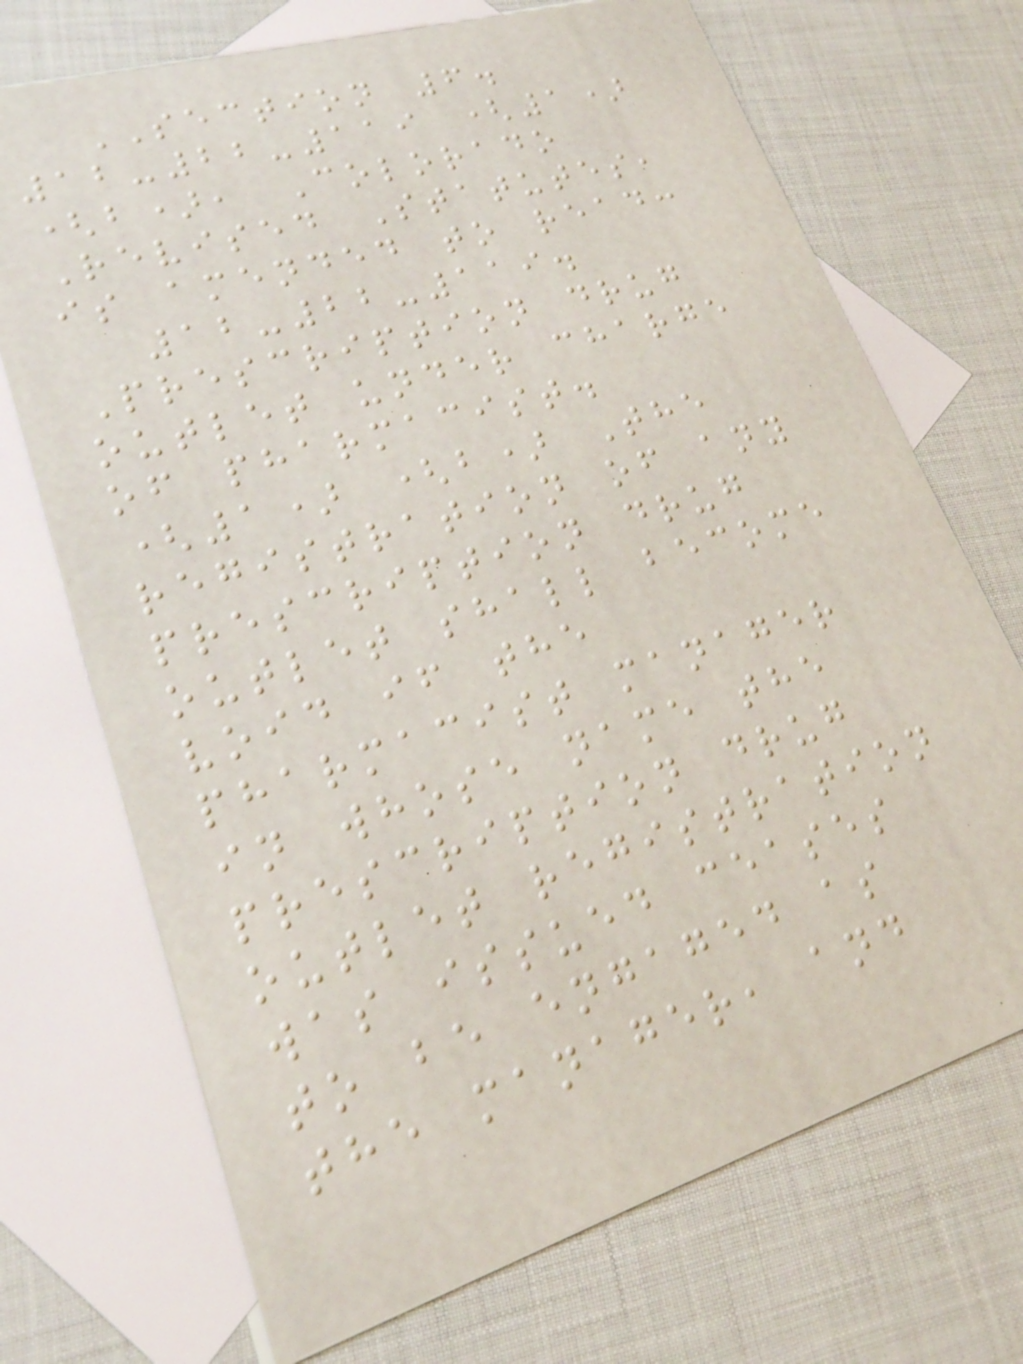SECTION 6.
12-22-119 (1)
(b), Colorado
Revised Statutes,
is amended to read:
12-22-119.
Prescription drug
outlet under charge
of pharmacist.
(1) (b) The
registration of any
prescription drug
outlet shall become
void if the
pharmacist manager
in whose name the
prescription drug
outlet registration
was issued ceases
to be engaged as
the manager, and
